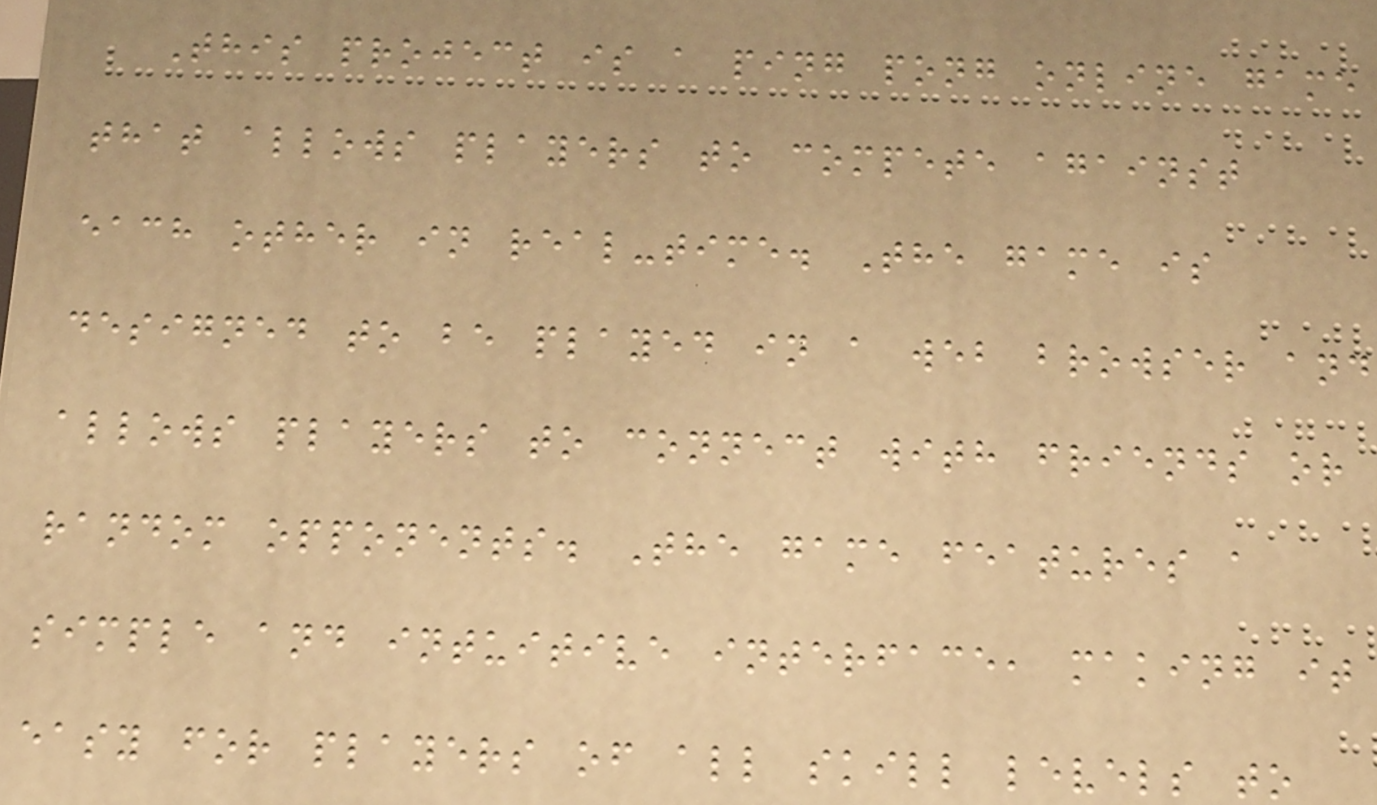This project is a ping pong online game
that allows players to compete against
each other in real-time. The game is
designed to be played in a web browser and
allows players to connect with friends or
random opponents. The game features a
simple and intuitive interface, making it
easy for players of all skill levels to
